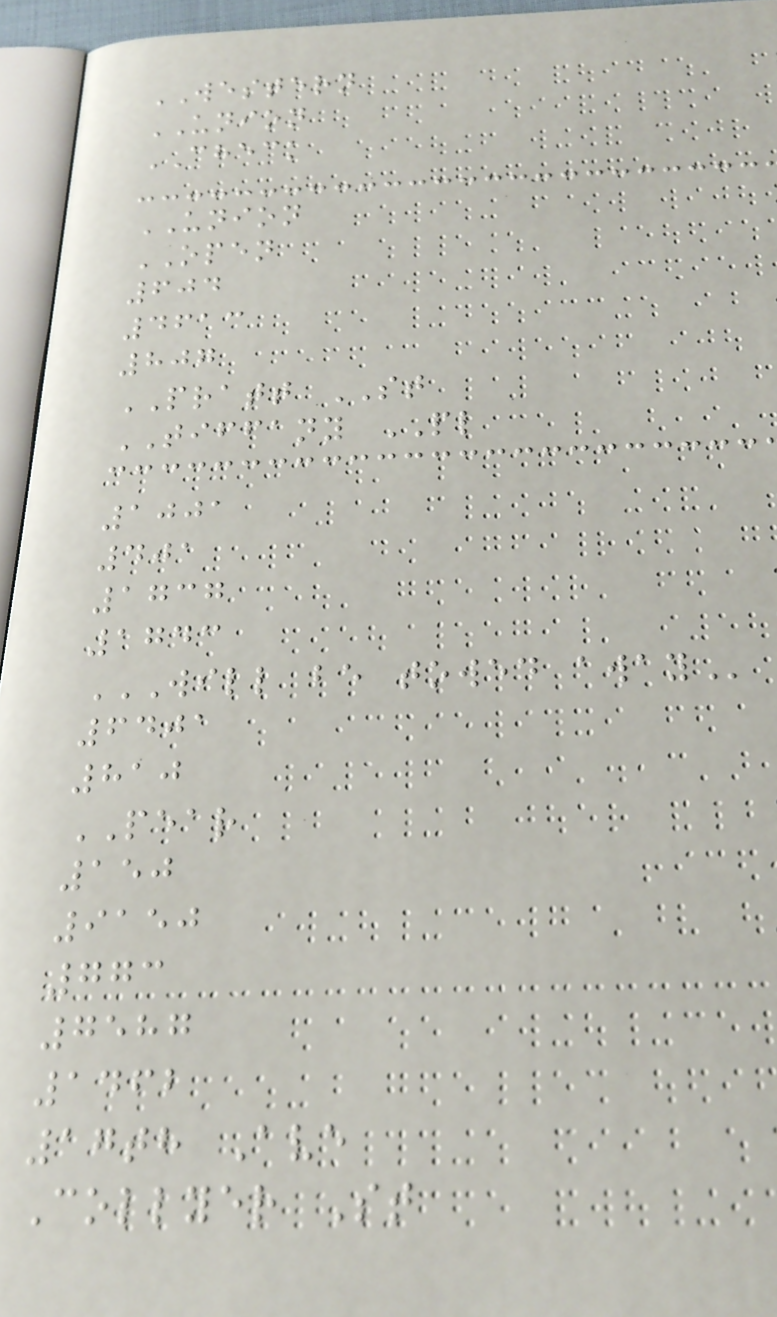WESTERN
UNION
CHECK
UNION
OPEN
604
4613
807
PRATT ST
TIFFANY PL
1001
401
1737
1743
WILL BE TOWED AWAY
6401
810
PEAR
150
9150
773
7587
1462
17th Ave
Collyer St
